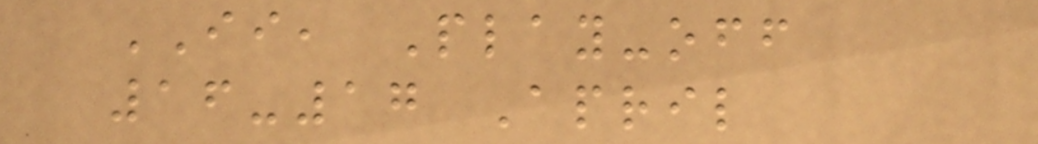II, Play-off
16-17 April
